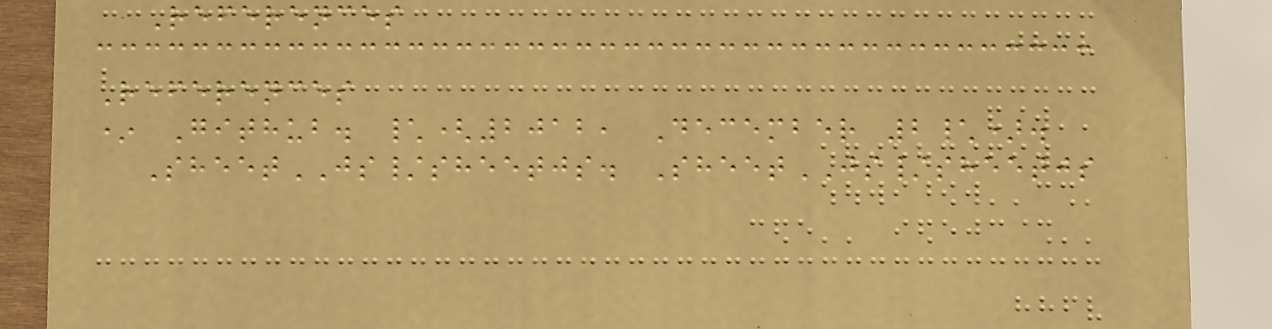References
References
* Github. \(2012, December 2\).
SheetJS/sheetjs. SheetJS/sheetjs
